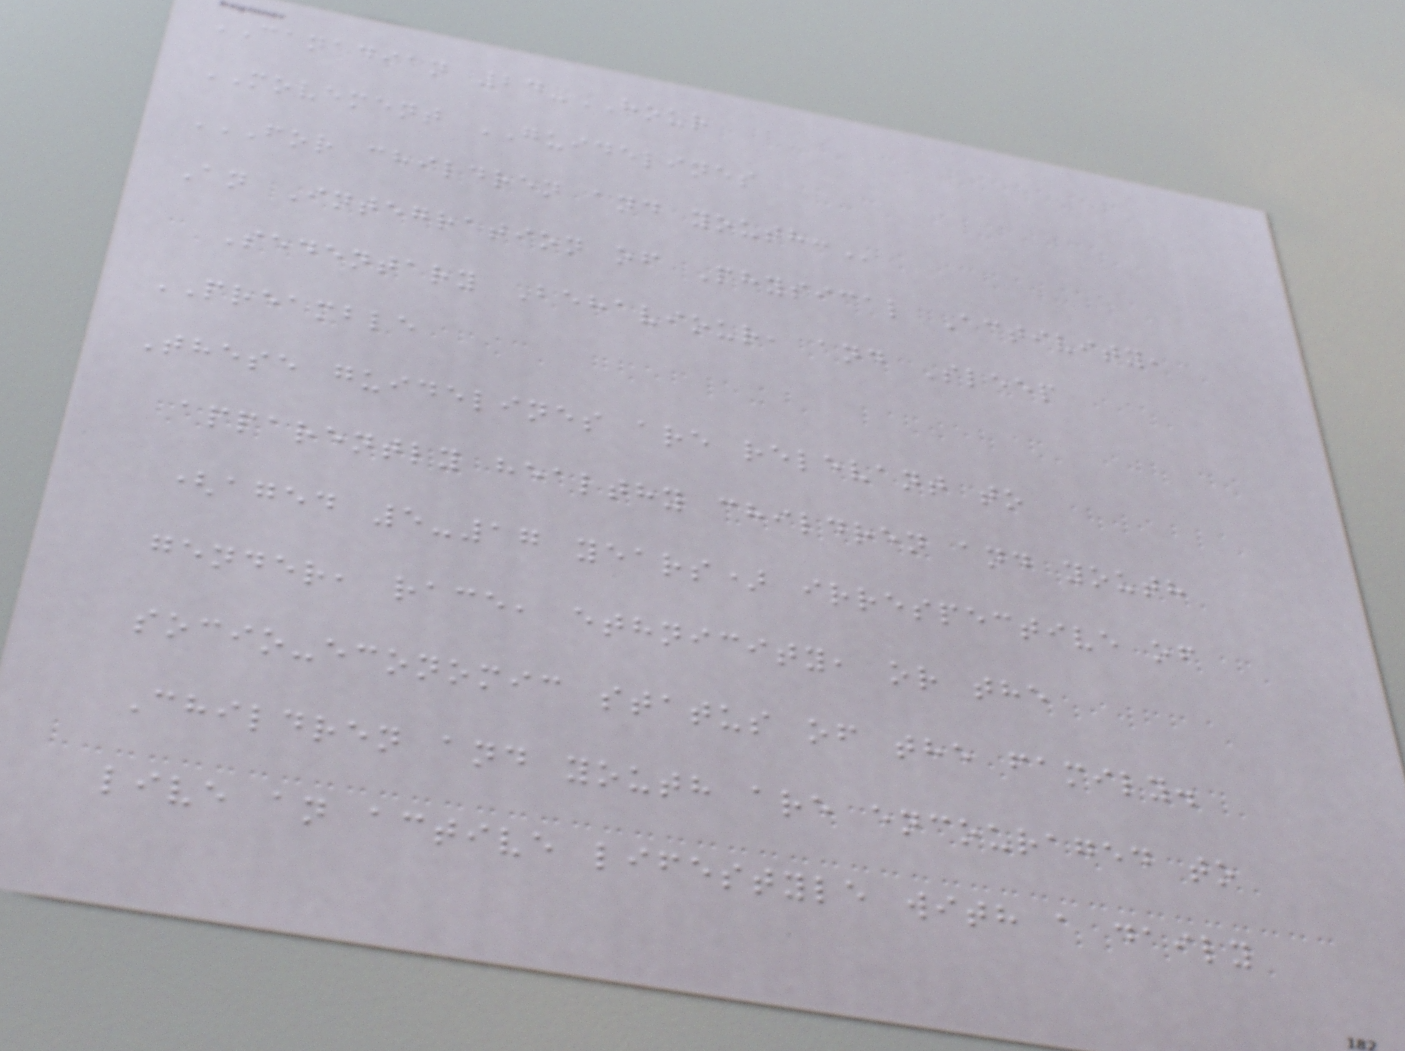CANADIAN 24-HOUR
MOVEMENT GUIDELINES
FOR CHILDREN AND YOUTH:
An Integration of Physical Activity,
Sedentary Behaviour, and Sleep
PREAMBLE
These guidelines are relevant to
apparently healthy children and youth
(aged 5-17 years) irrespective of
gender, race, ethnicity, or the
socio-economic status of the family.
Children and youth are encouraged to
live an active lifestyle with a daily
